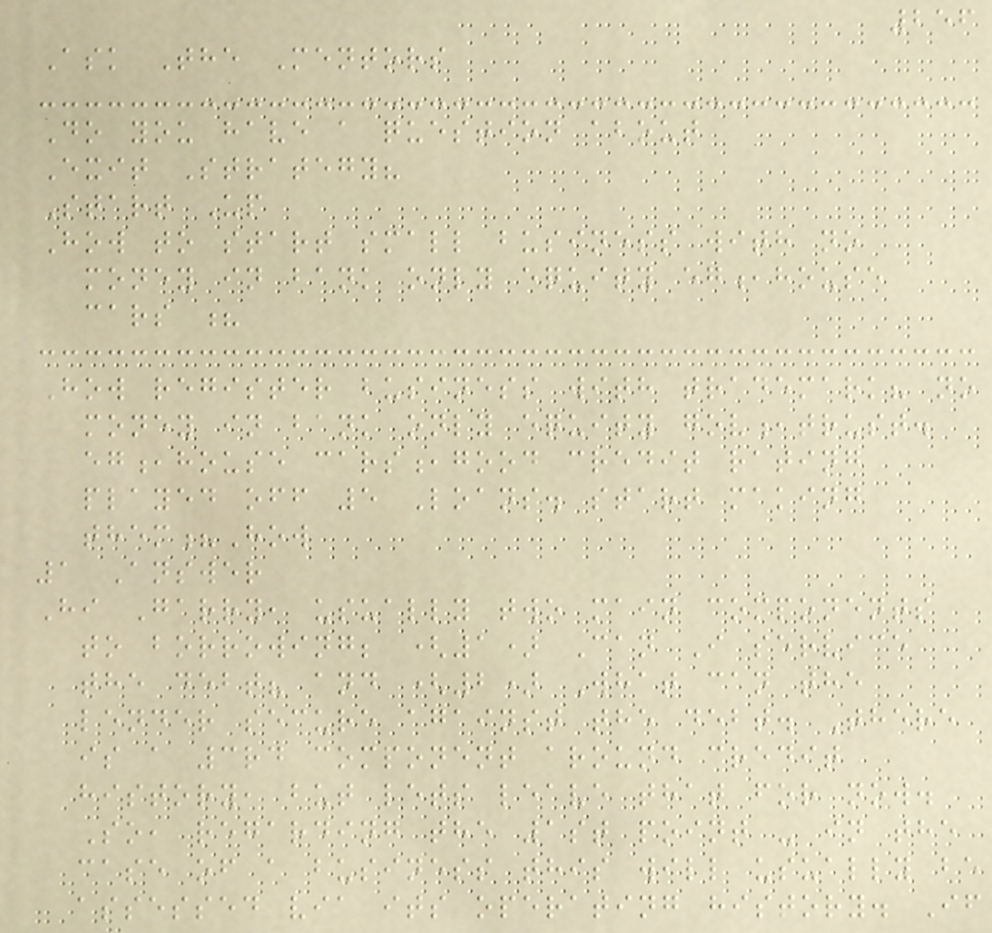256
Ask The Mentors
Do you have a question about
Exit Strategy?
Start Up
How to start small business with no
money in bank only equity eg,house
cars ?
How register business with trademark? no
money in bank only equity gov,trust.
eg,house cars,good credit rating
played off 5 Loans. start making
them?How
1 Answer
Hi Garry, usually two main components
to borrowing; (1) Can I service
the debt? and (2) What can the
lender secure against the debt. There
is a 3rd component around credit
history, but lets leave that for now.
So, regarding the 1st point - in the
case of a business this will usually be
assessed via its operating history. If
